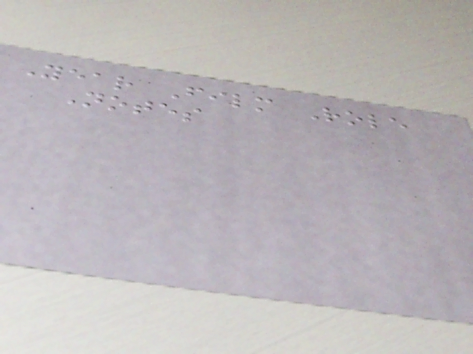Year Film Role
Notes
